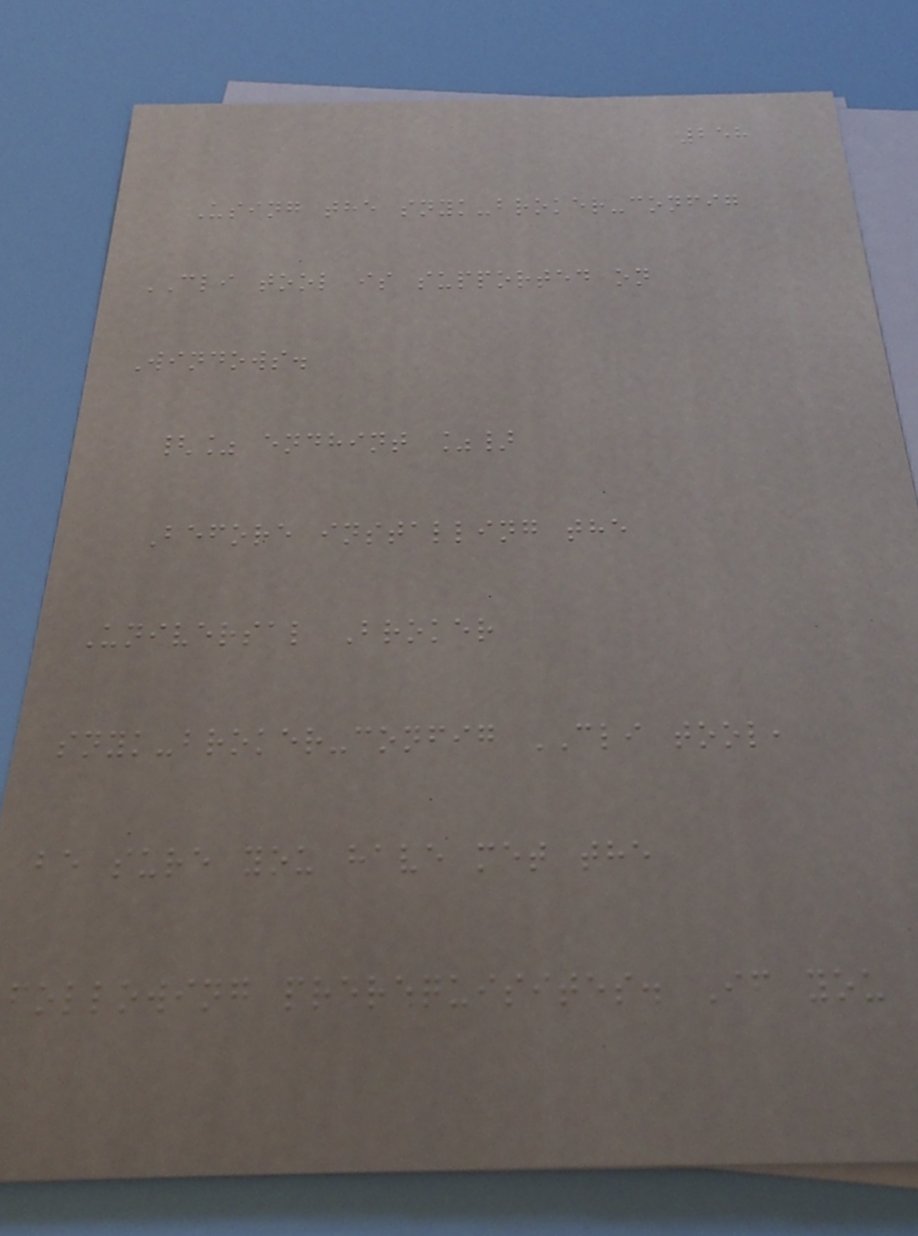258
Using the snyk-broker-config
CLI tool is supported on
Windows.
{% endhint %}
Before installing the
Universal Broker
snyk-broker-config CLI tool,
be sure you have met the
following prerequisites. If you
